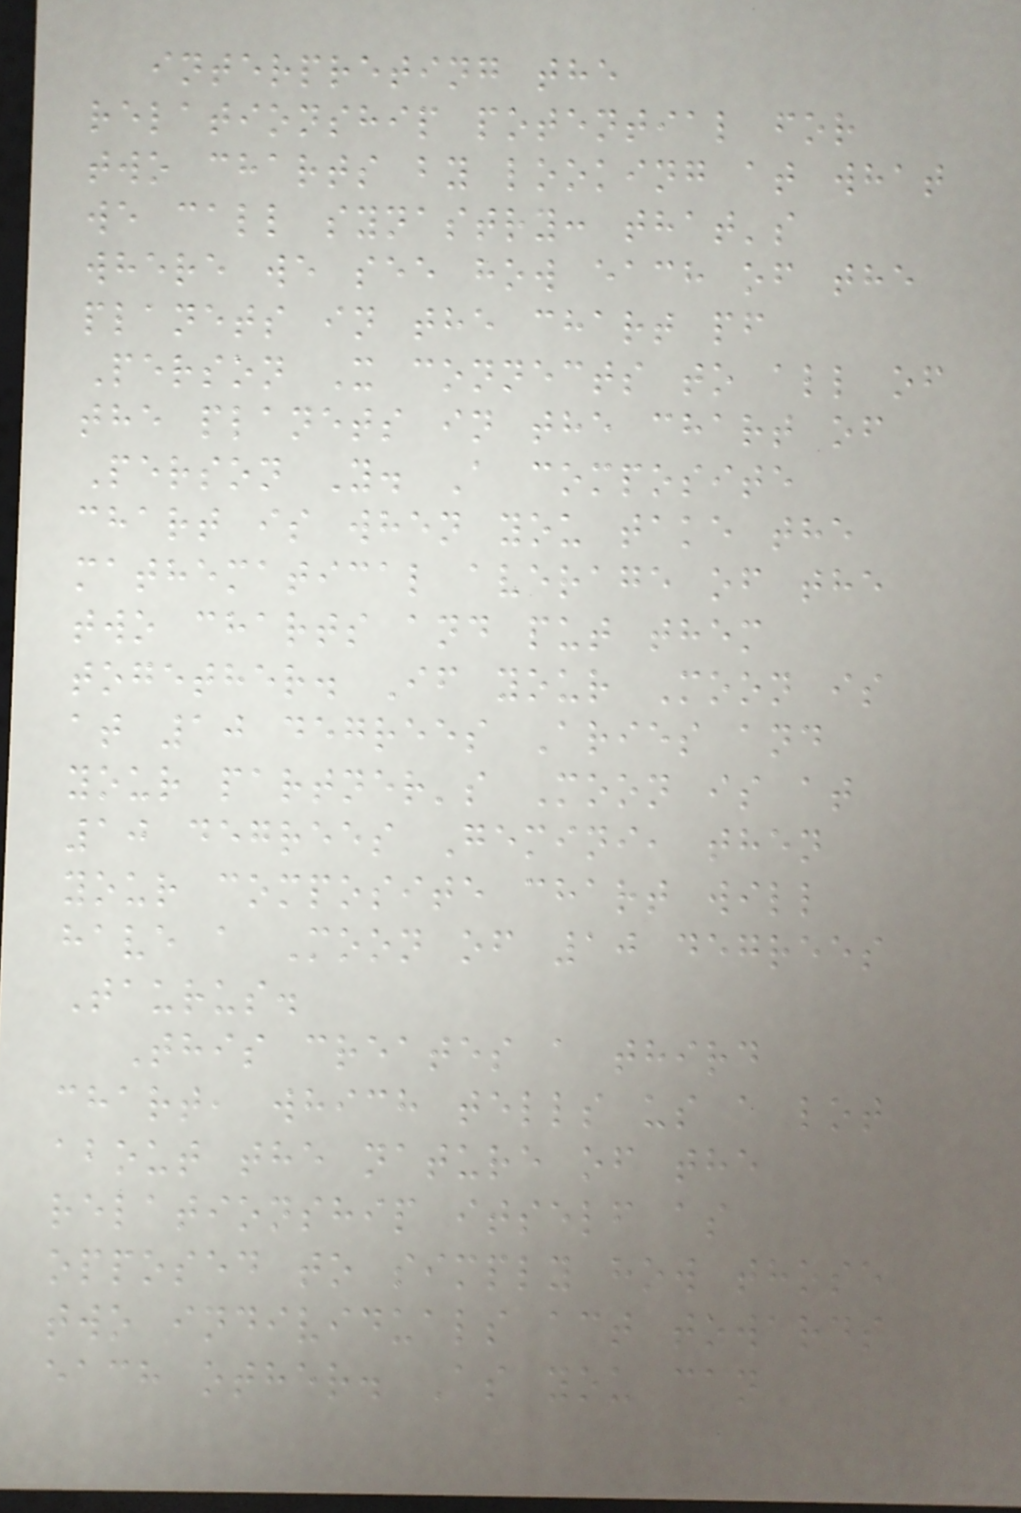interpreting the
relationship potential for
two charts by looking at what
we call synastry: that's
where we see how each of the
planets in the chart pf
Person X connects to all of
the planets in the chart of
Person Y. A composite
chart is when you take the
mathematical average of the
two charts and put them
together. If your Moon is
at 10 degrees Aries and
your partner's Moon is at
10 degrees Gemini, then
your composite chart will
have a Moon of 10 degrees
Taurus.
This creates a third
chart, which tells us a lot
about the nature of the
relationship itself as
opposed to simply how those
two individuals act towards
each other. As you can
